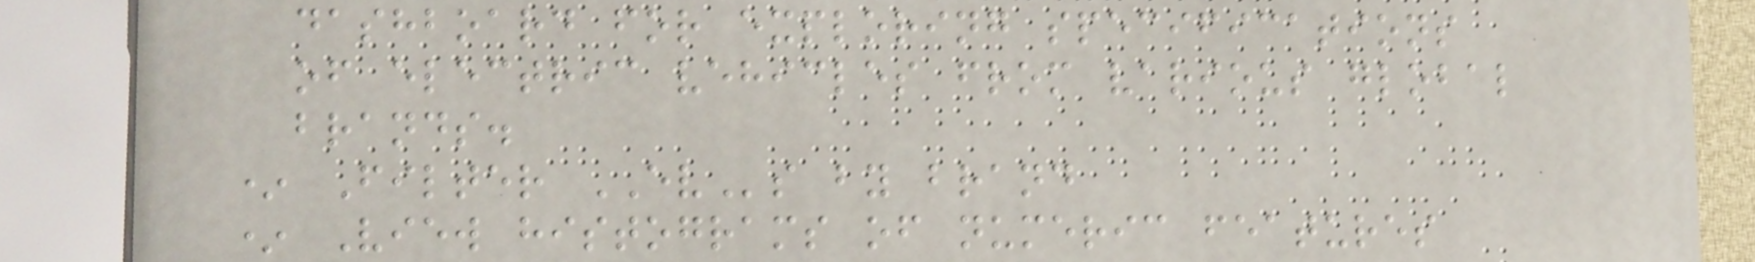dashboard for exploring specifications
of electric vehicles from various global
brands.
* Filter EVs by brand
* View histograms of numeric features
